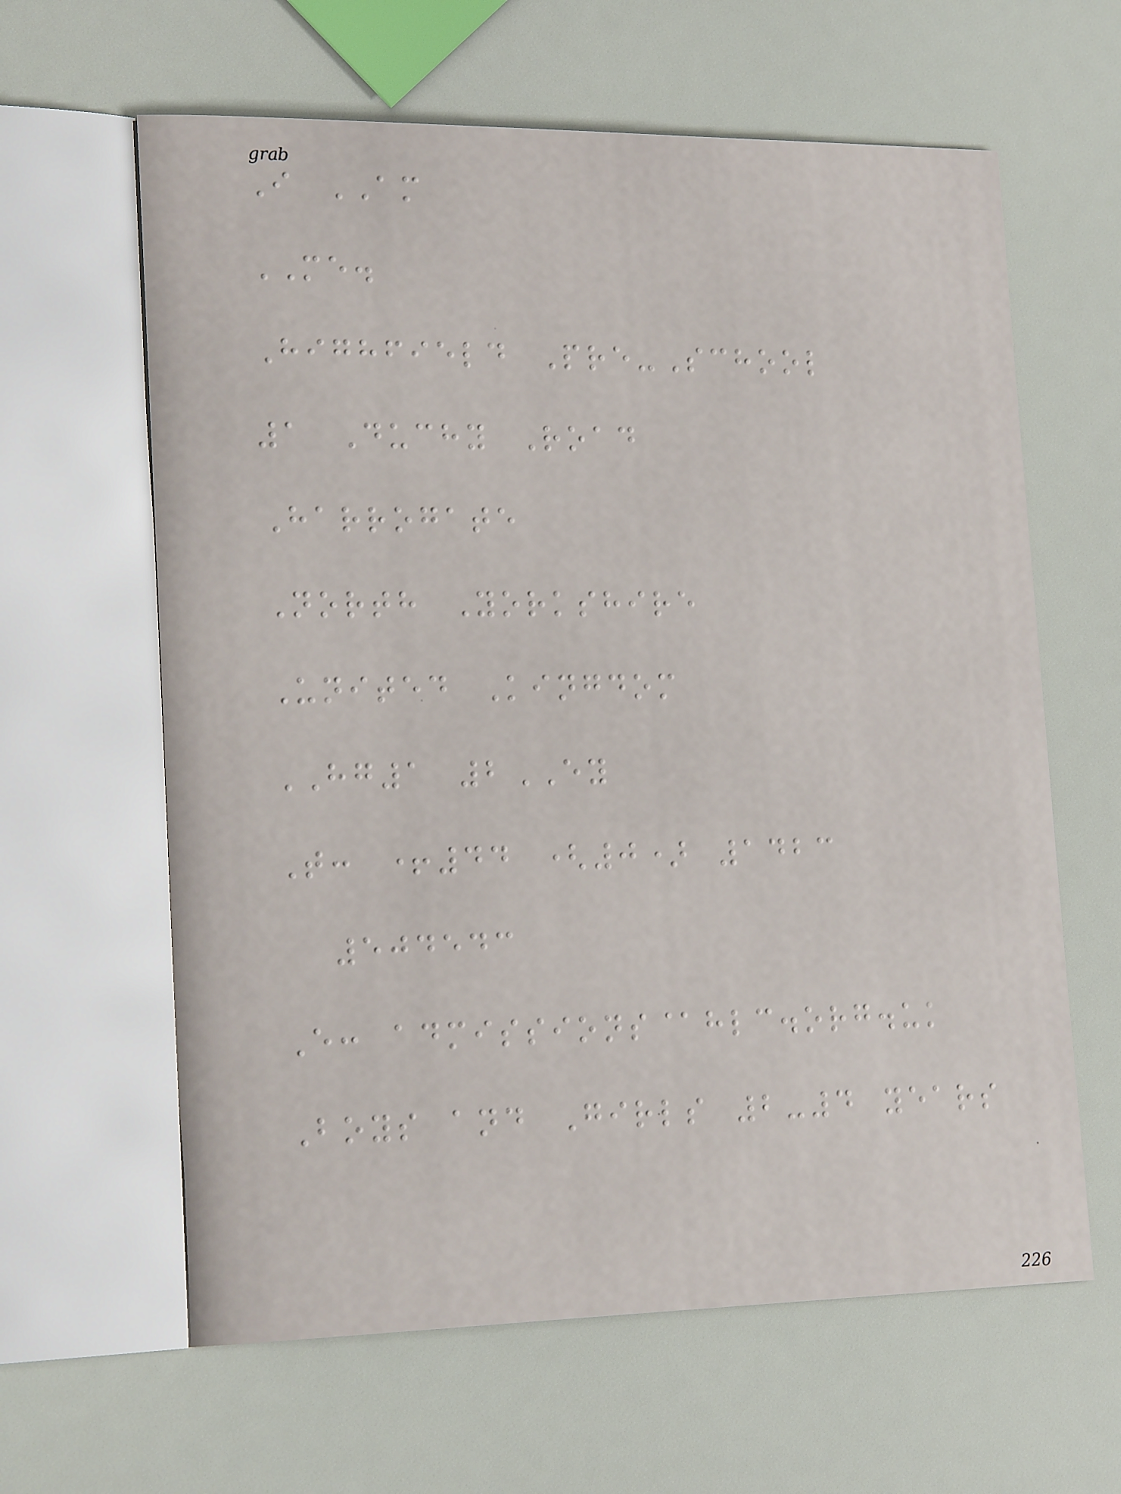I AM
ME.
Highfield Pre-School
1 Duchy Road
Harrogate
North Yorkshire
United Kingdom
HG1 2EY
T: +44 (0) 1423
504543
E: admissions@hlc.org.uk
Boys and Girls 2-4 years
